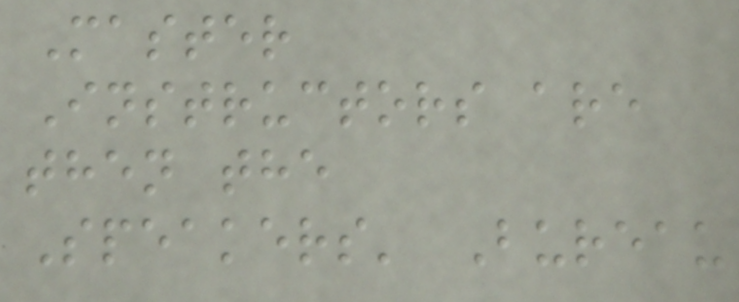Master
Instructors are
then the
Speakers' Bureau
